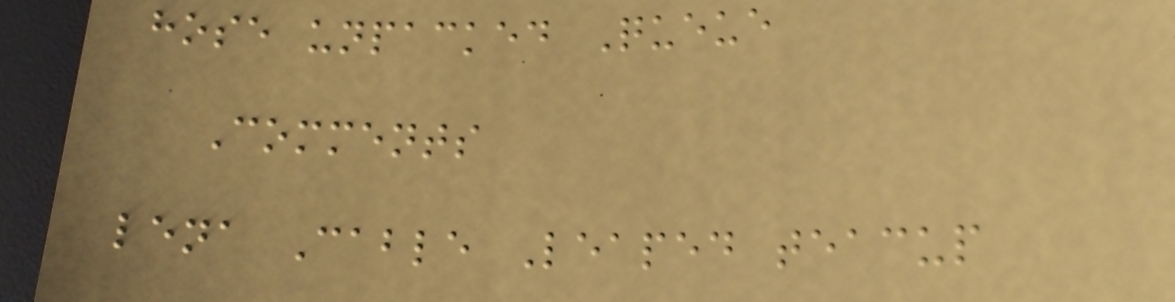hose unpacked Queue
Comments
lena Cable Leaped teacup
